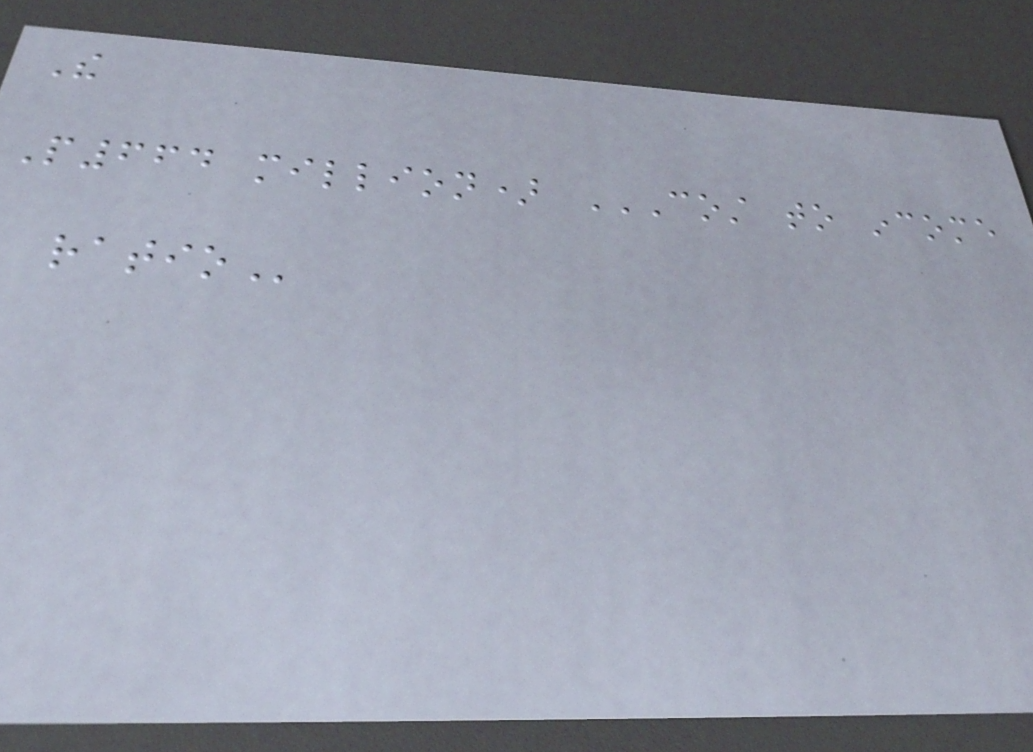The
P664 million) COST TO INCOME
RATIO
